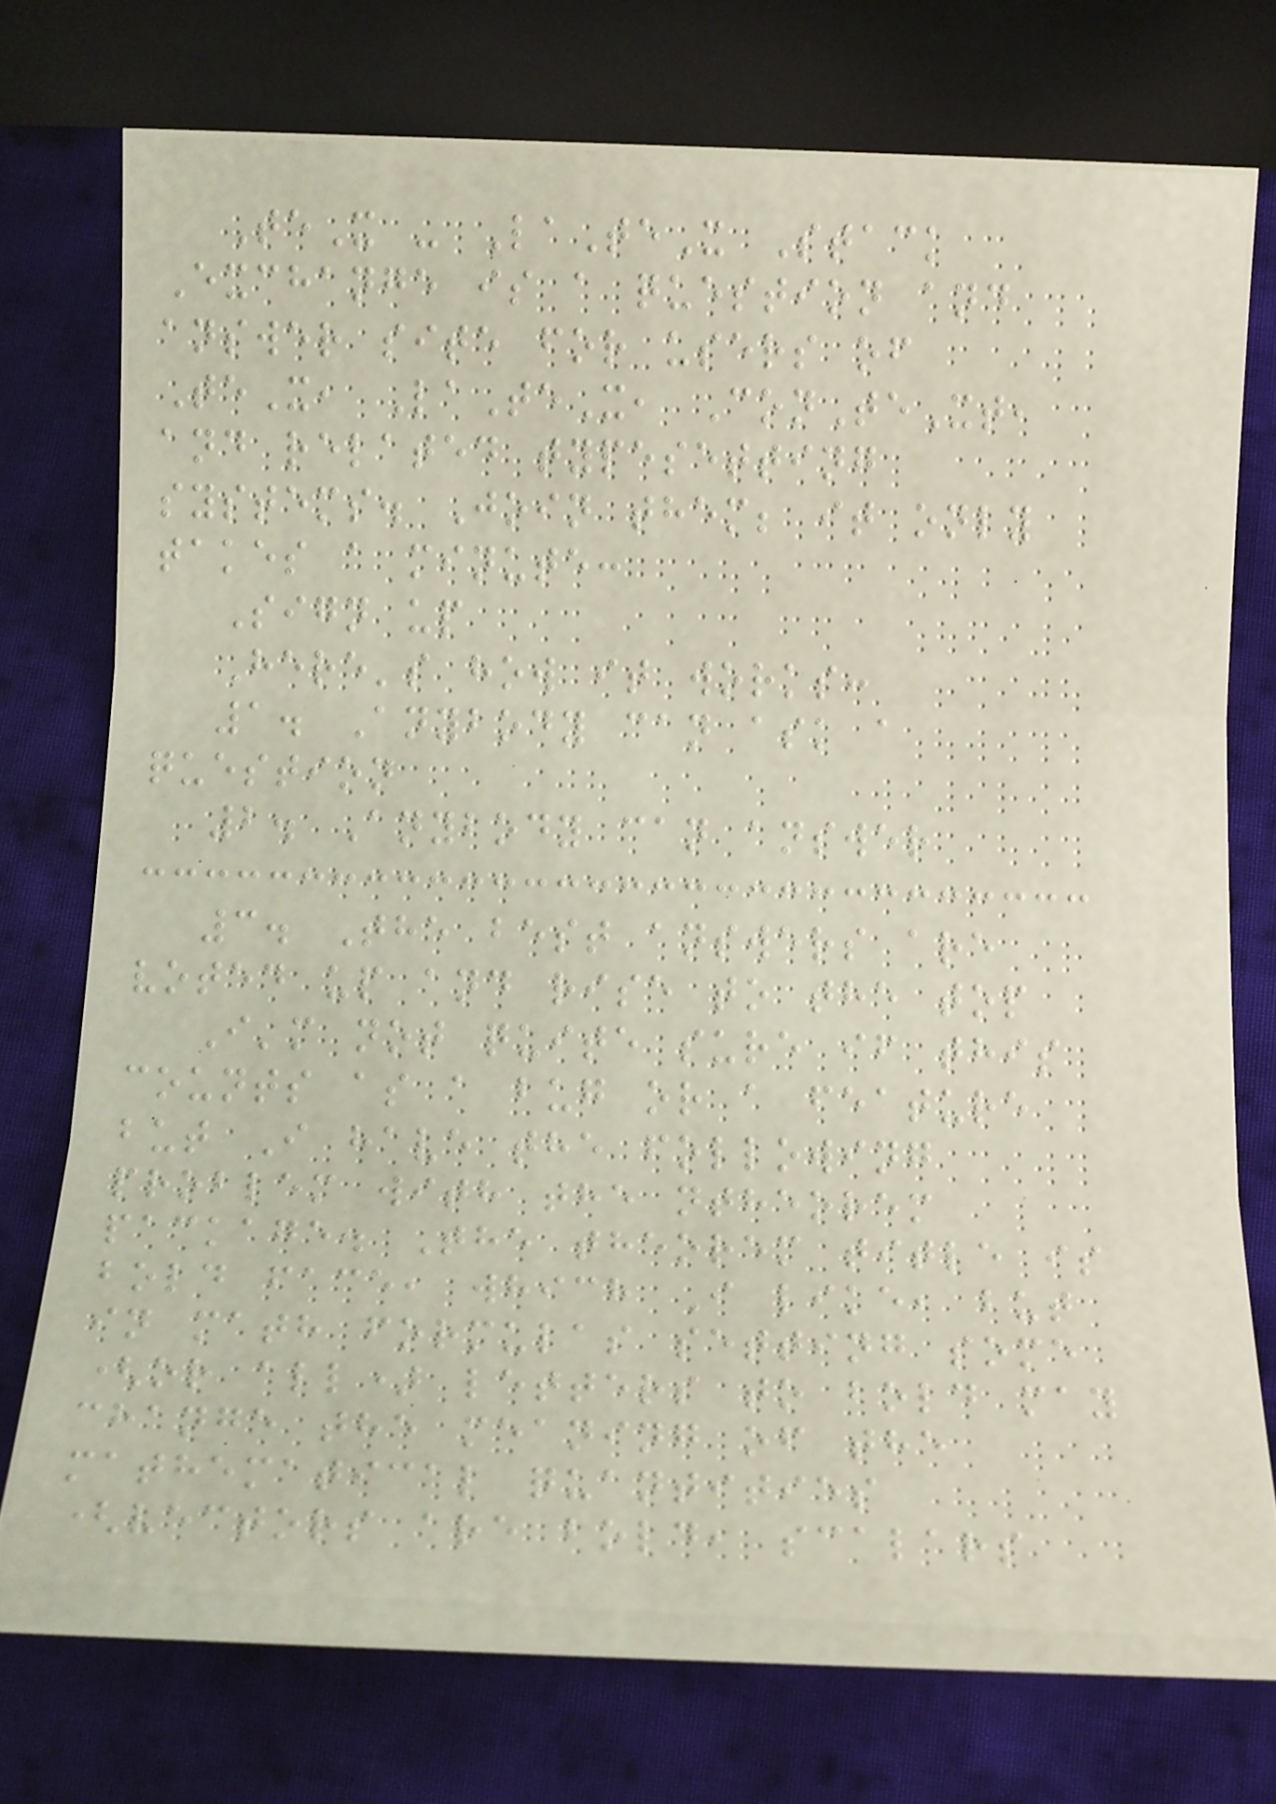TeX - LaTeX Stack
Exchange is a question and
answer site for users of
TeX, LaTeX, ConTeXt,
and related typesetting
systems. Join them; it only
takes a minute:
Sign up
Here's how it works:
1. Anybody can ask a
question
2. Anybody can answer
3. The best answers are
voted up and rise to the top
I'm not quite sure if this
counts as a bug or a feature
but I have the following
problem with the ntheorem
package. The theorem title is
bold face, which I like, but
in math formulas setting some
(or all) letters to bold may
change the meaning of the
mathematical quantities
(vectors are bold, scalars
